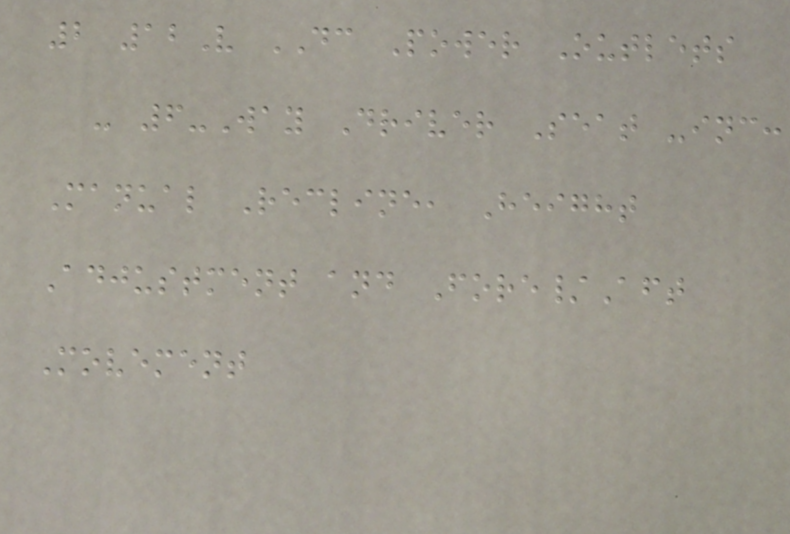2 12V DC Power Outlets
- 6-Way Driver Seat -inc:
Manual Recline, Height
Adjustment and Fore/Aft
Movement
